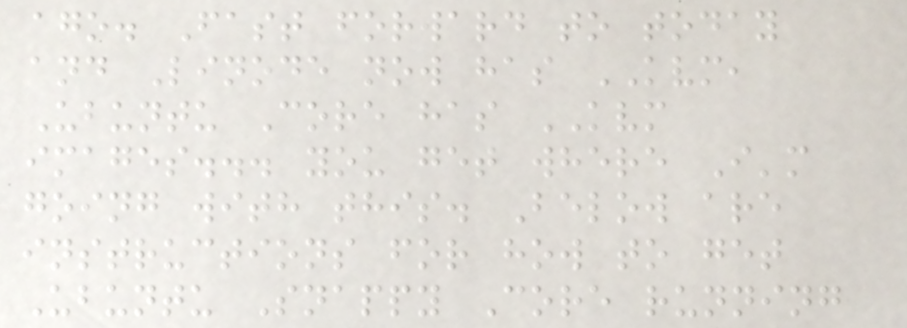ago. Fast forward to today
and Linode now has KVM,
Ubuntu Core has KVM
images... you get where I'm
going with this. Below are
instructions for how to get
Ubuntu Snappy Core running
